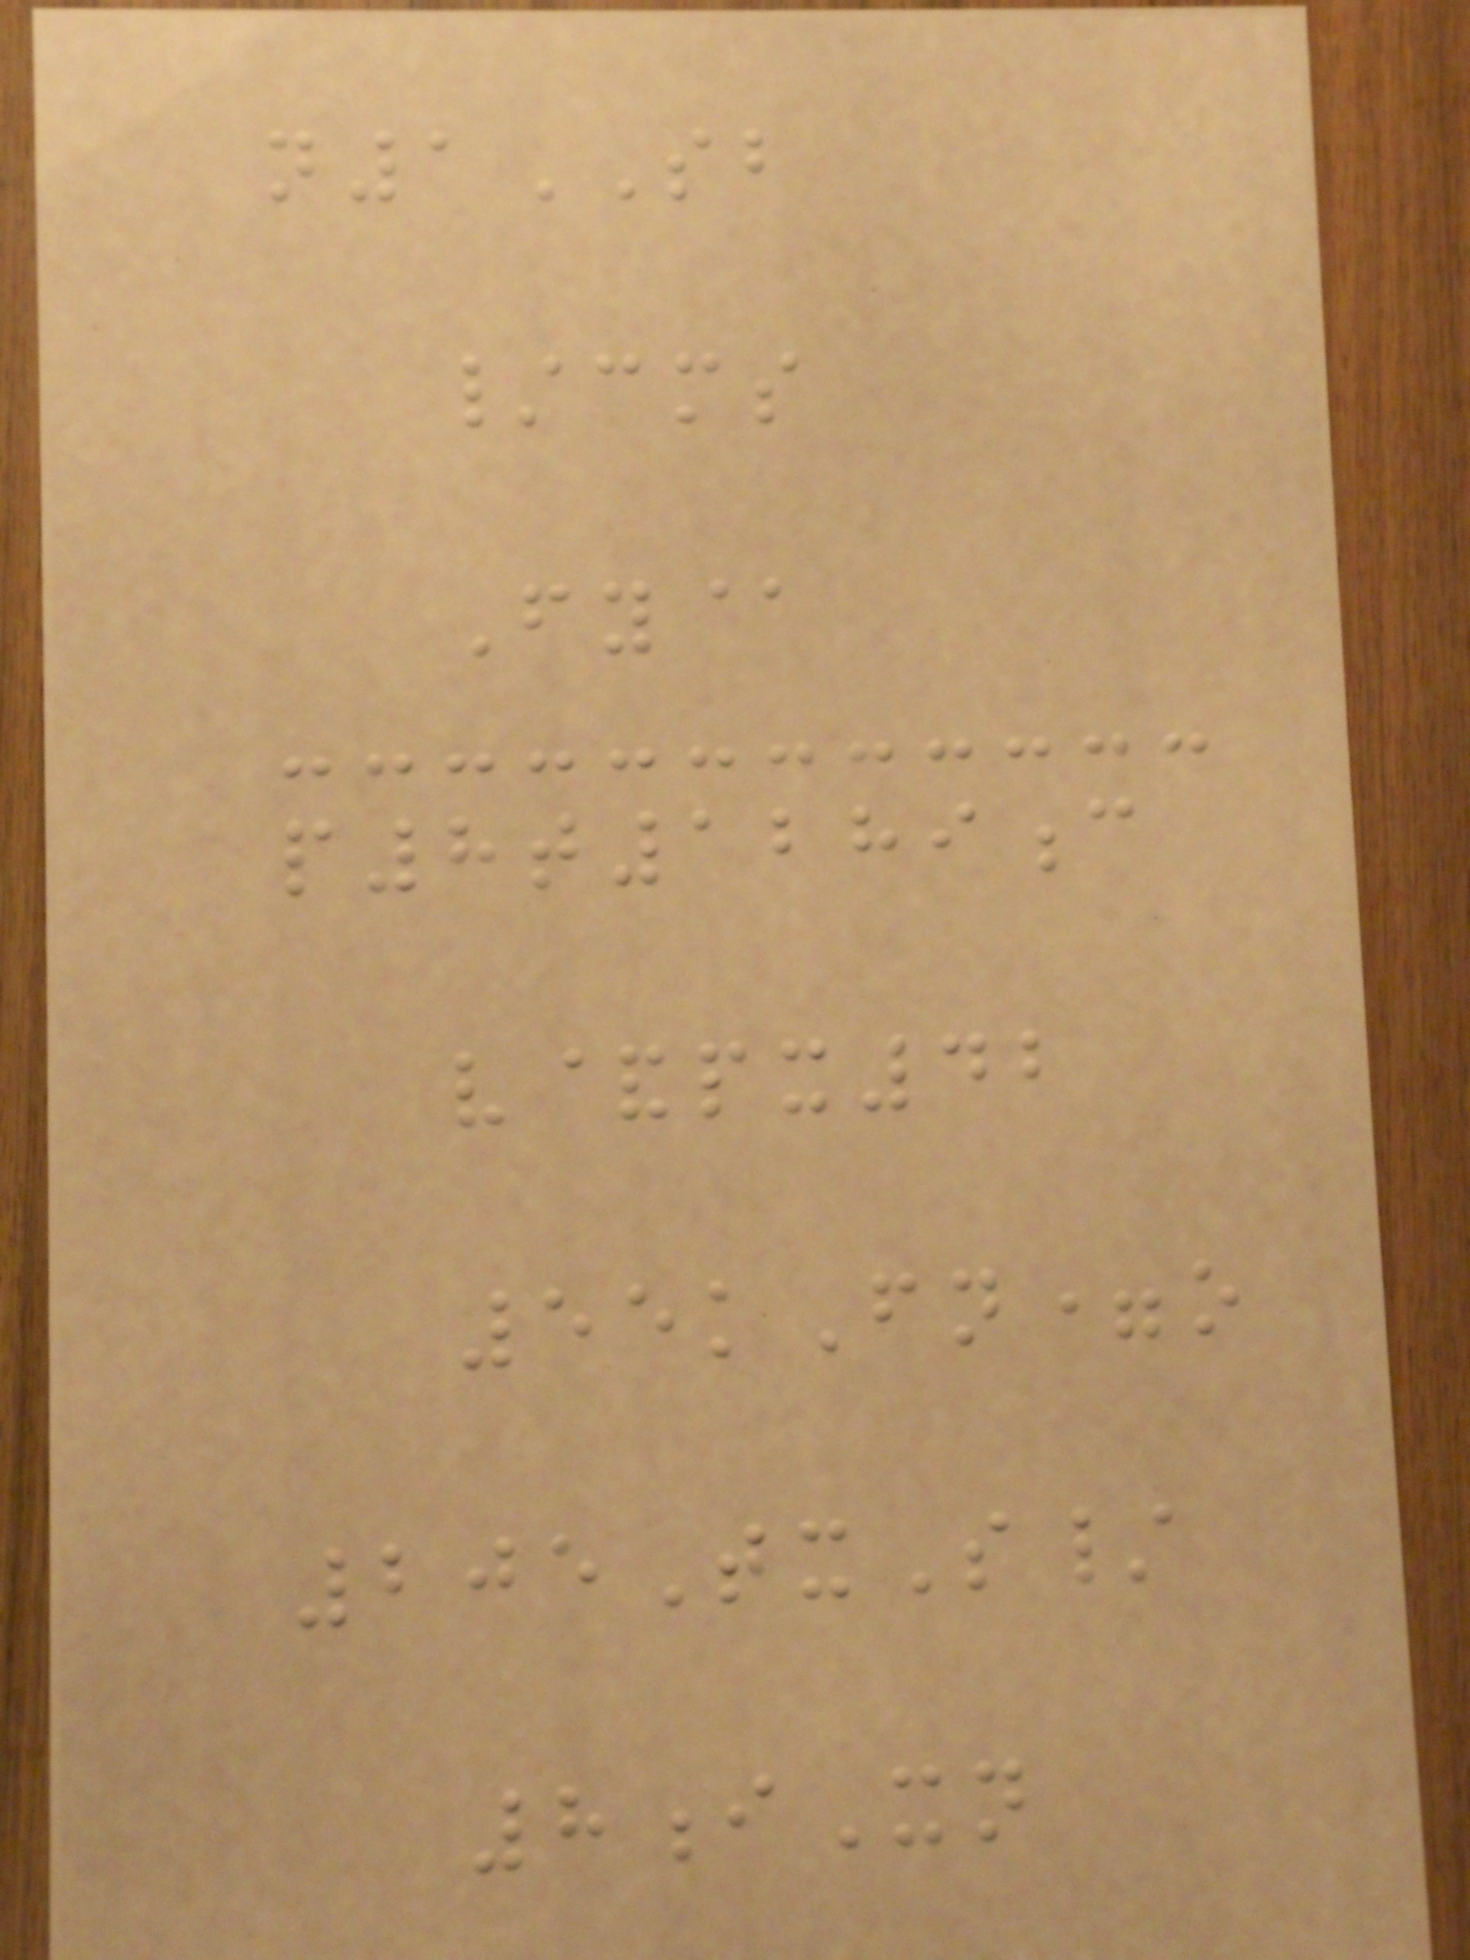n1SB
/cms
Fy@
p8t1289c
v&px42
55kFn=o
205TxS/
8iXn
